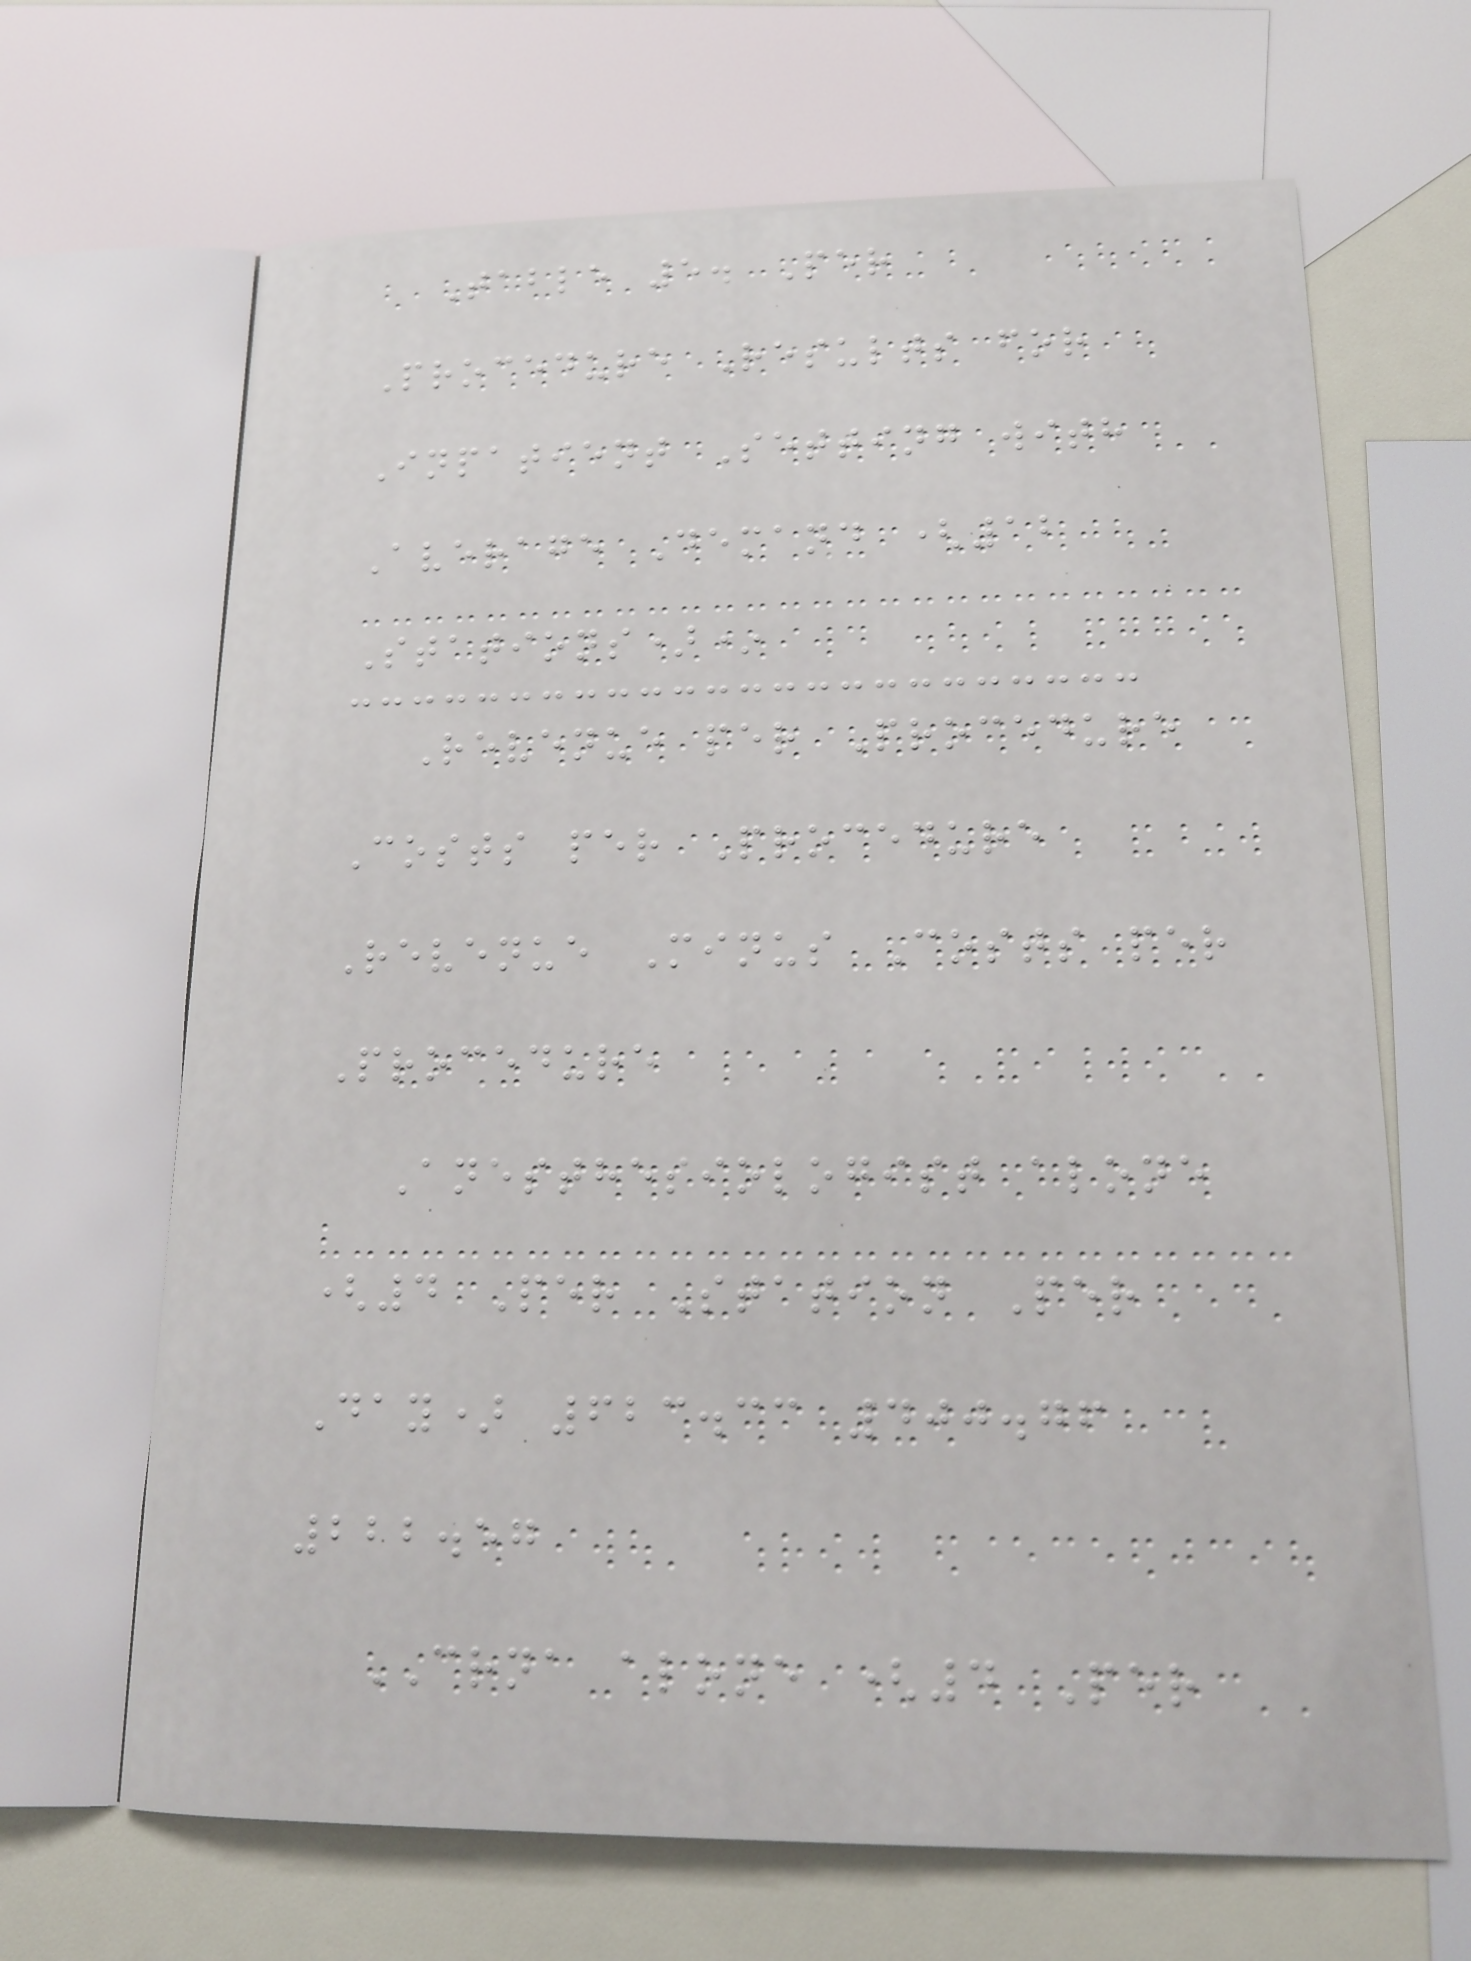Table 5. Per
Procedure Results for
Inpatient Setting with
Average Demand (12
Stations)*
Revenue per Procedure
Costs per Procedure
Revenue Minus Costs per
Procedure
Anesthesiologist alone
(4 Per Station Per
Day) 623.33 400.76
222.57
CRNA alone (4 Per
